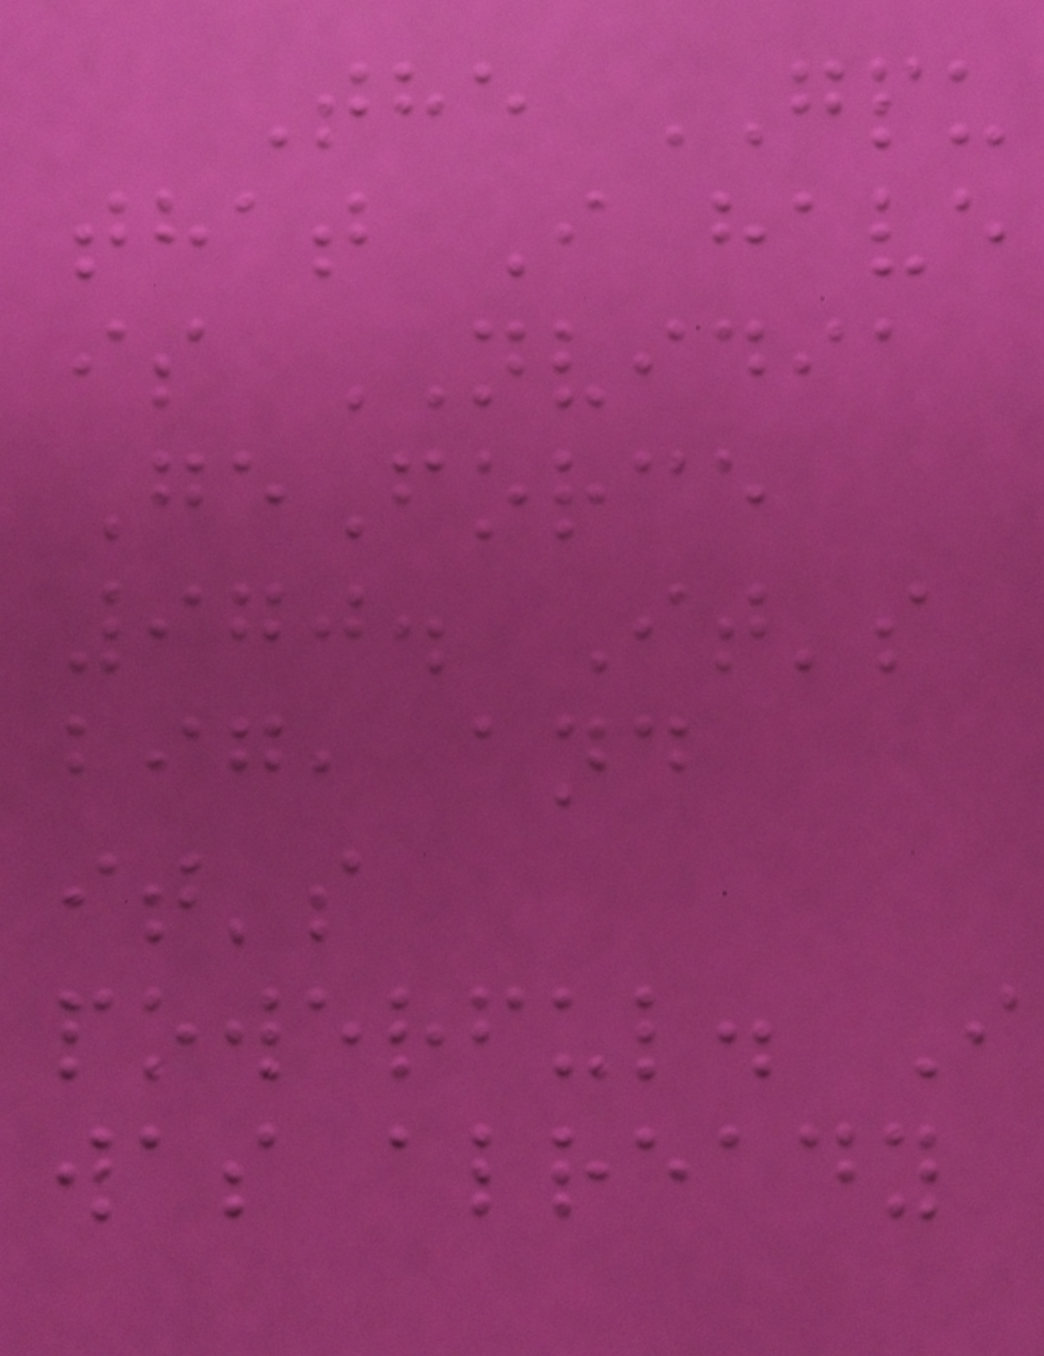The GPU
that I have
is NVIDIA
GeForce
970. It's
big, and
it's
powerful. I
was already
